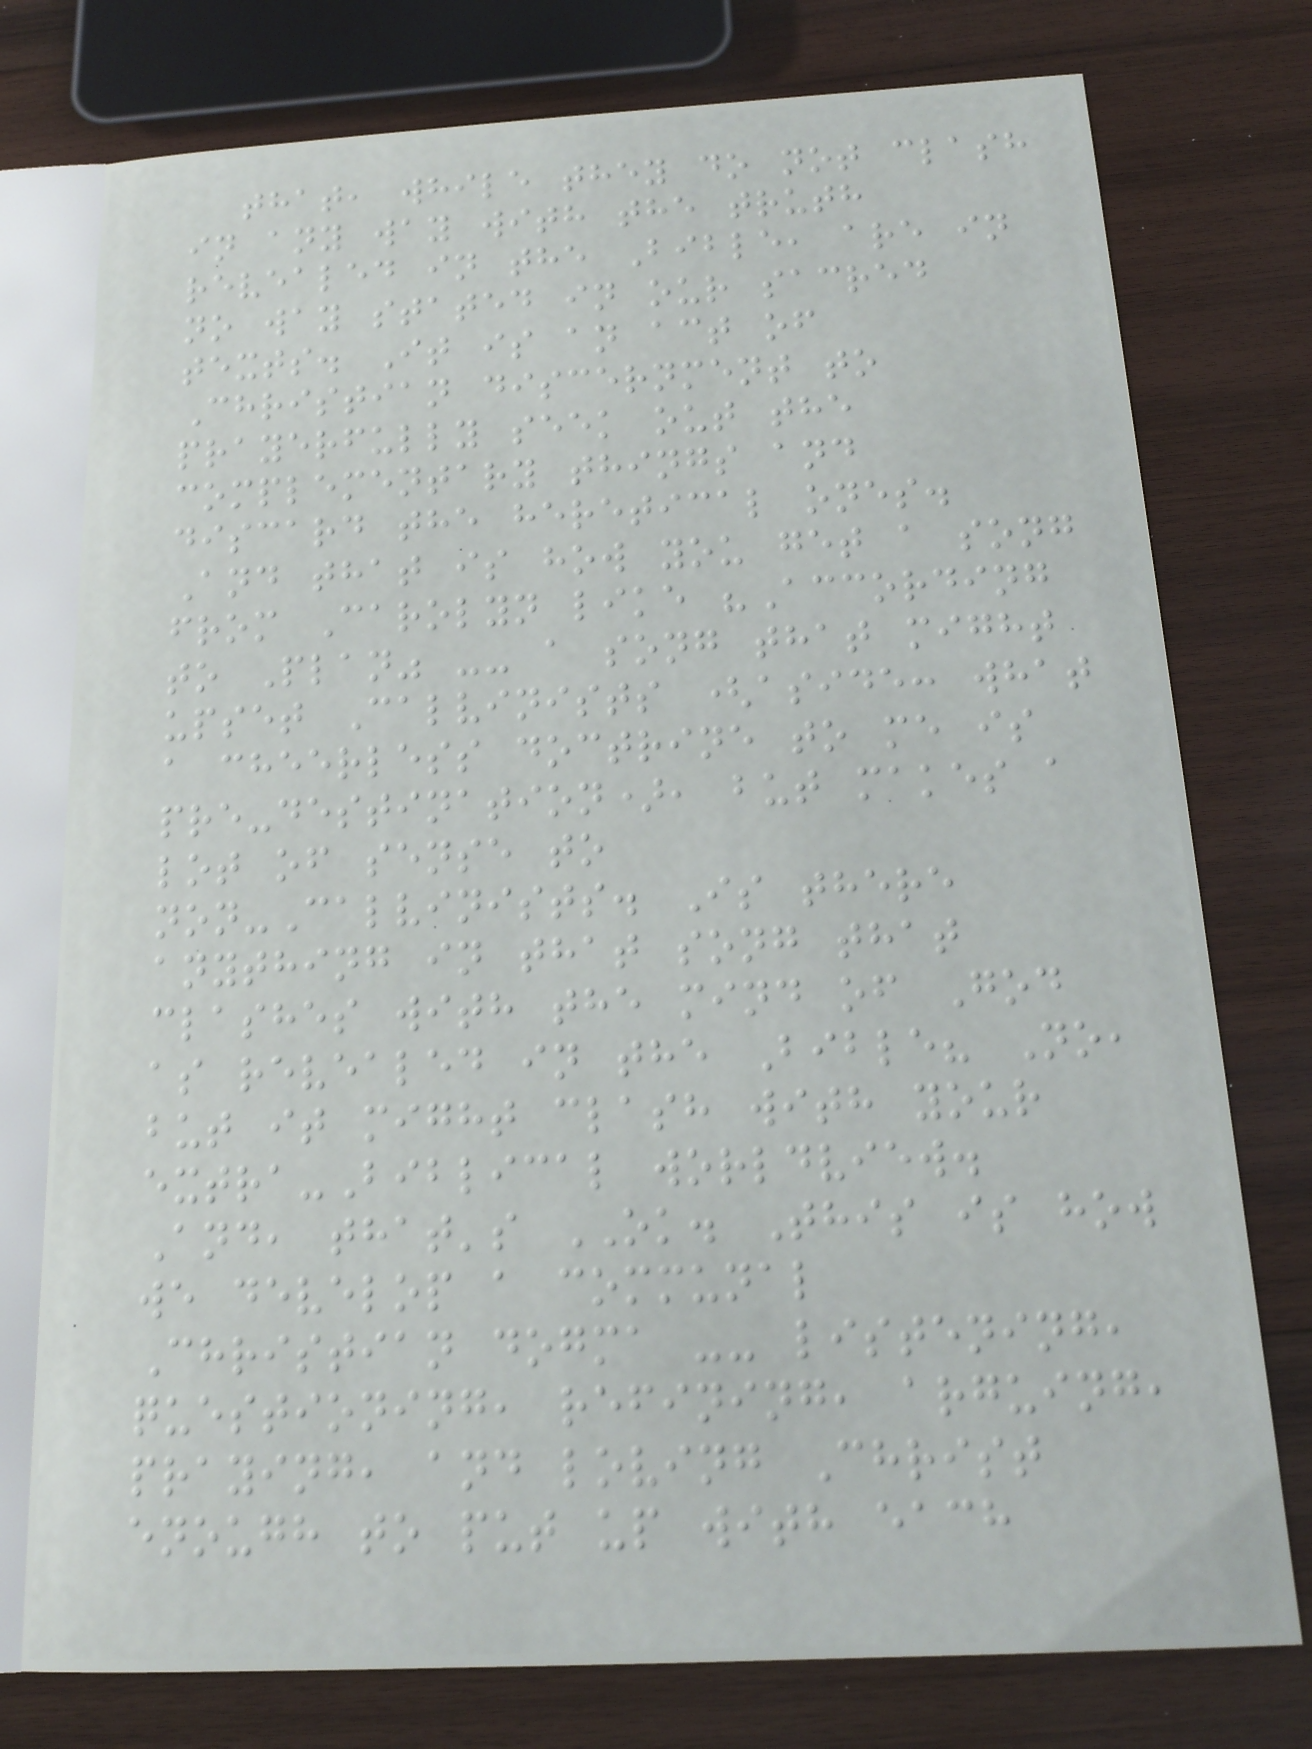that, while they do not clash
in any way with the truth
revealed in the Bible, are in
no way stated in our sacred
texts. It is an act of
Christian discernment to
prayerfully seek out the
complementary things and
discard the heretical ones.
And that is how you get a song
from Carolyn like "According
to Plan" -- a song that might
upset Calvinists (aside: what
a cheerless doctrine to me is
pre-destination), but makes a
lot of sense to
non-Calvinists. Is there
anything in that song that
clashes with the mind of God
as revealed in the Bible? No,
but it might clash with your
extra-Biblical worldview.
And, that's OK. This is how
we develop a communal
Christian dogma -- listening,
questioning, refining, arguing,
praying, and loving Christ
enough to put up with each
